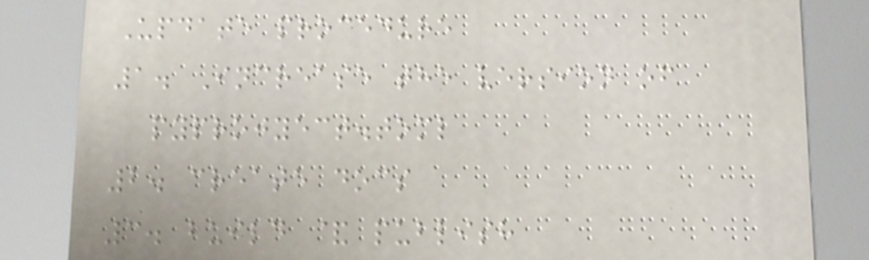Update procedure
1. Increase the version of
pyprojyect.toml
2. create docs
3. build & publish
